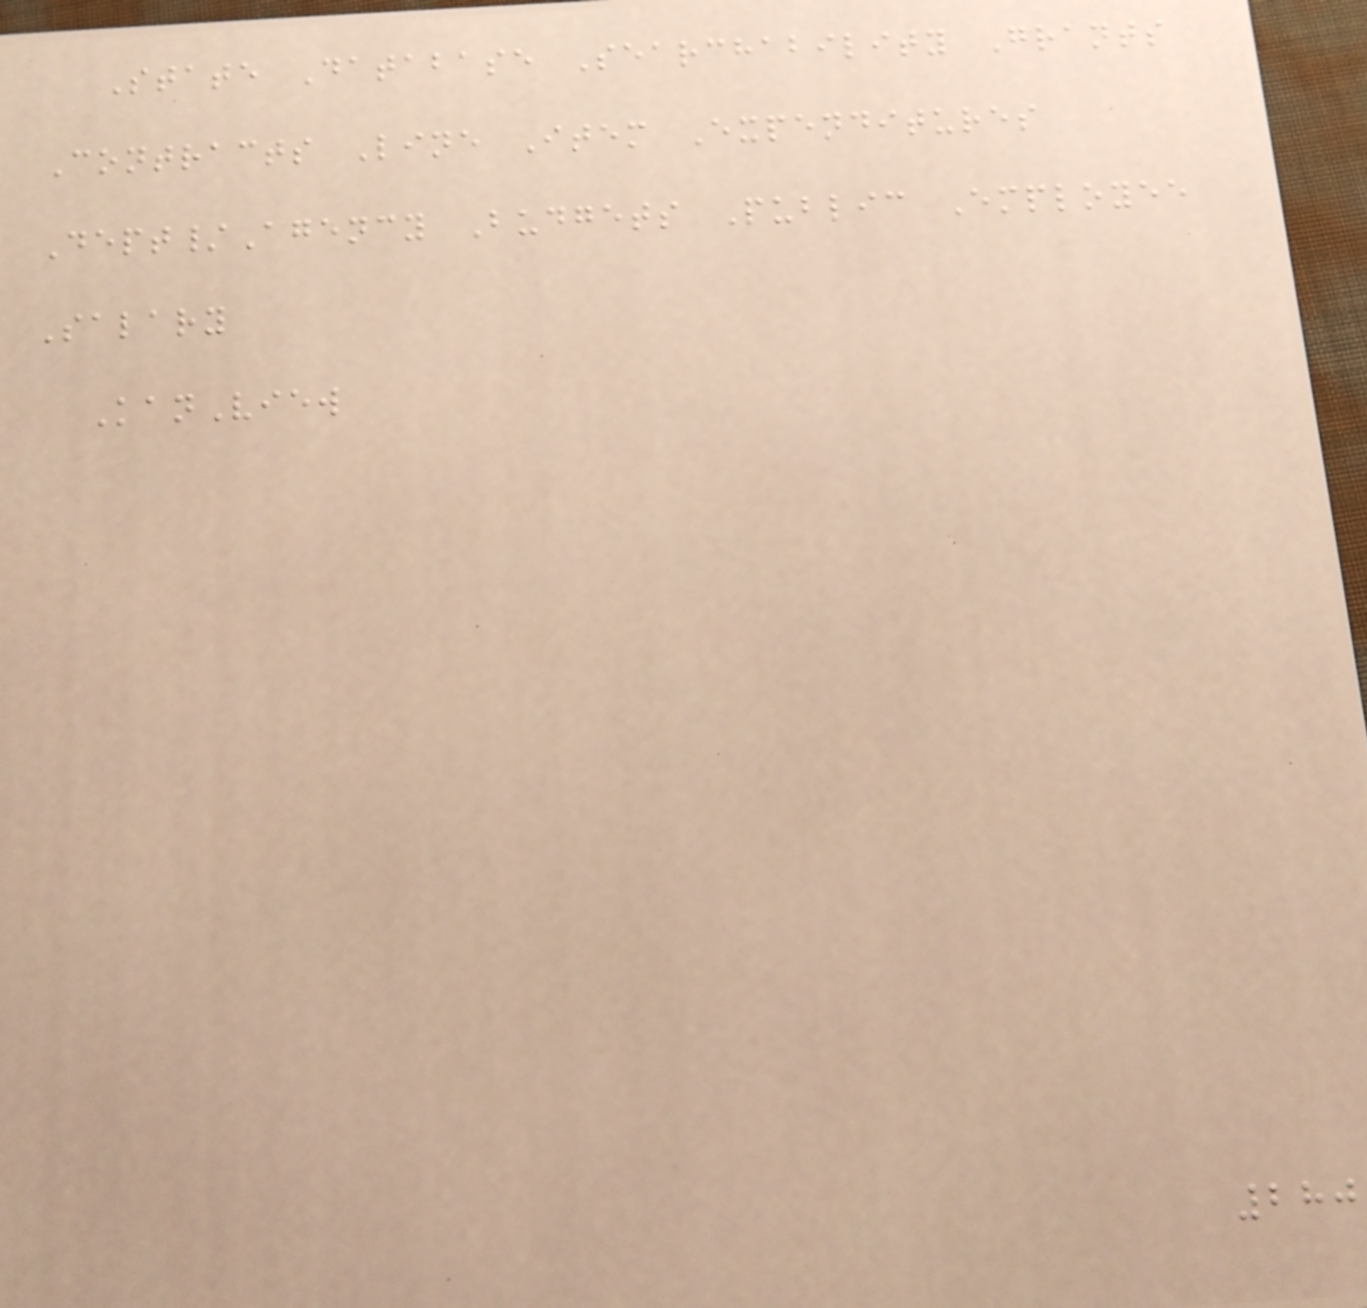State Database Searchability Grants
Contracts Line Item Expenditures
Dept/Agency Budgets Public Employee
Salary
KanView
280
